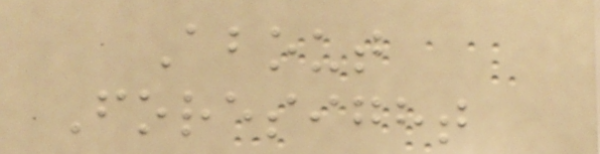About
Foresight
